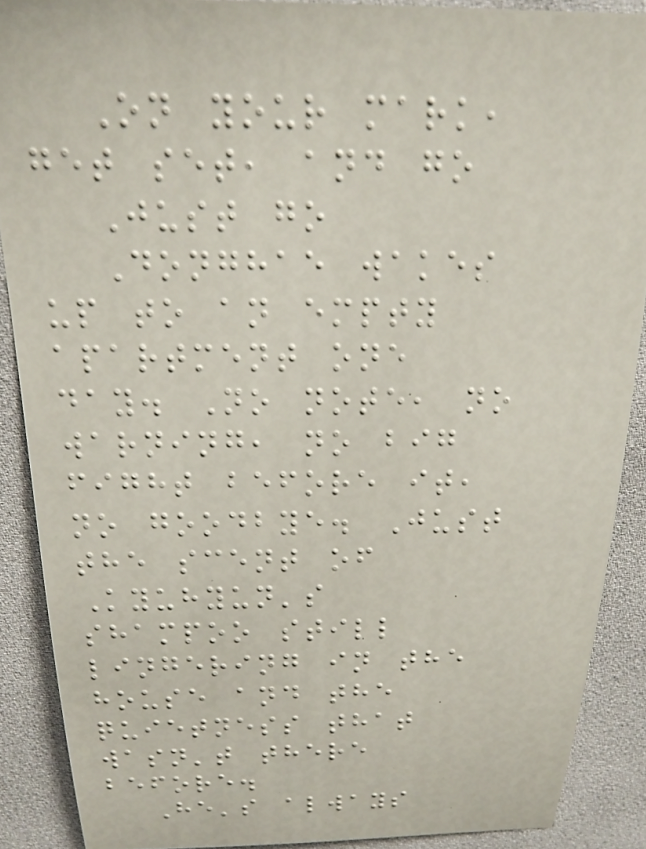On your mark,
get set, and go
Just go
Donghae wakes
up to an empty
apartment one
day. No note, no
warning, no big
fight before it,
no goodbye. Just
the scent of
Kyuhyun's
shampoo still
lingering in the
house and the
quietness that
wasn't there
before.
He's always
